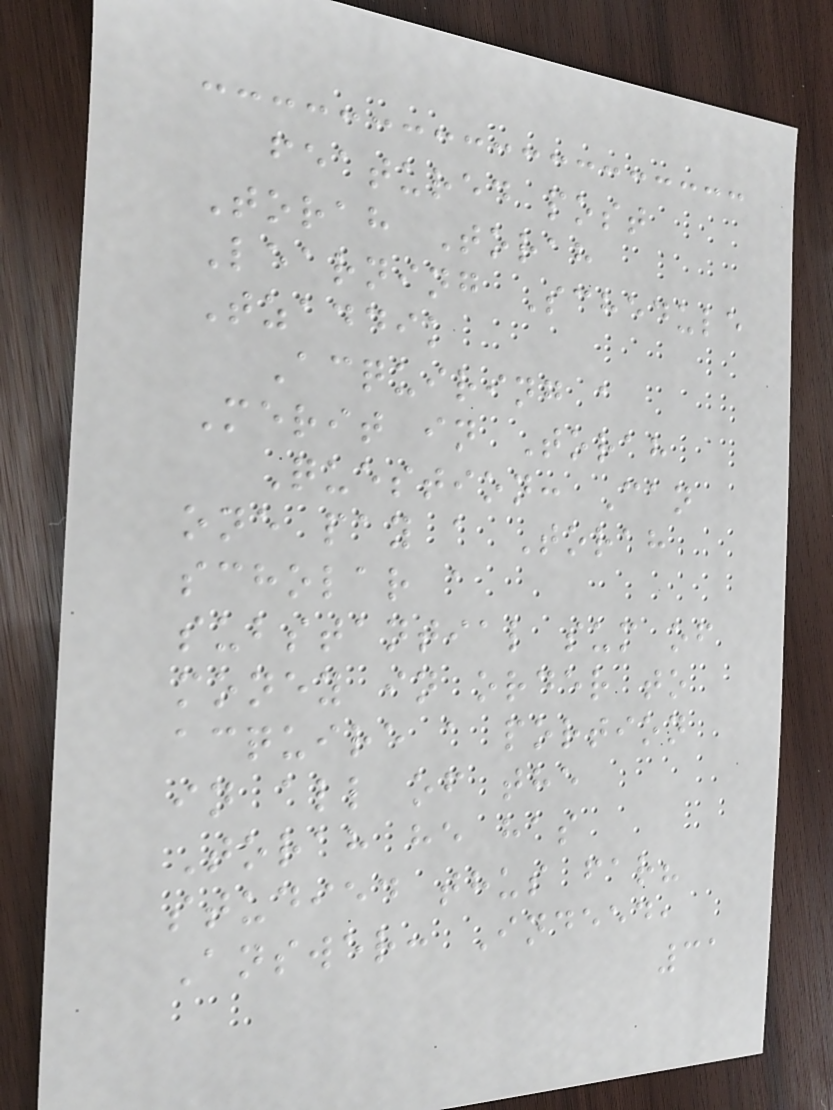featured post
Torah Torah
Learning Schedule
Tzaddik
Acquiring a
Merit in Torah
Question: Can
one pay a Torah
scholar a
substantial sum of
money in order to
acquire a portion
in all of the
Torah he has
studied thus far?
Answer: Indeed,
31
